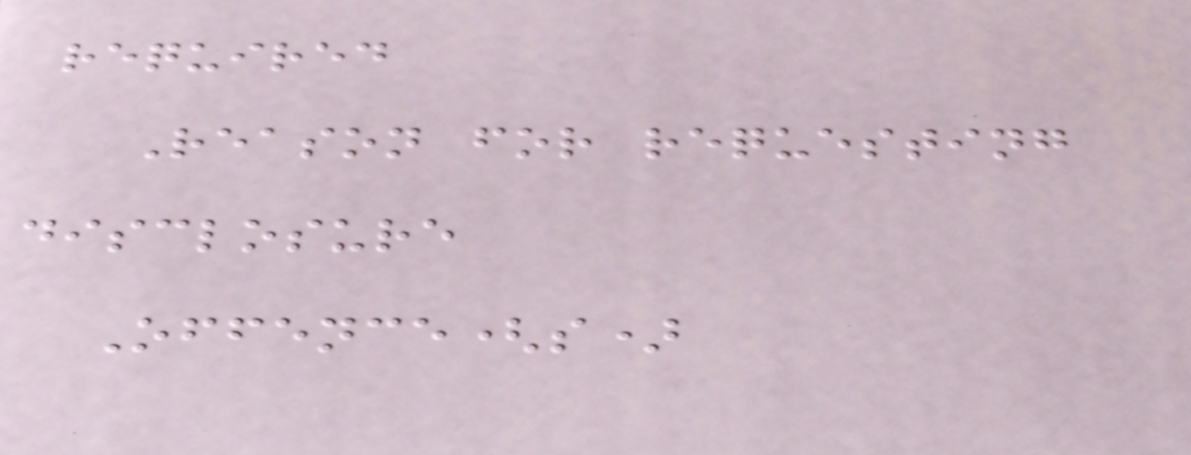required
Reason for requesting
disclosure
Offence(s)
